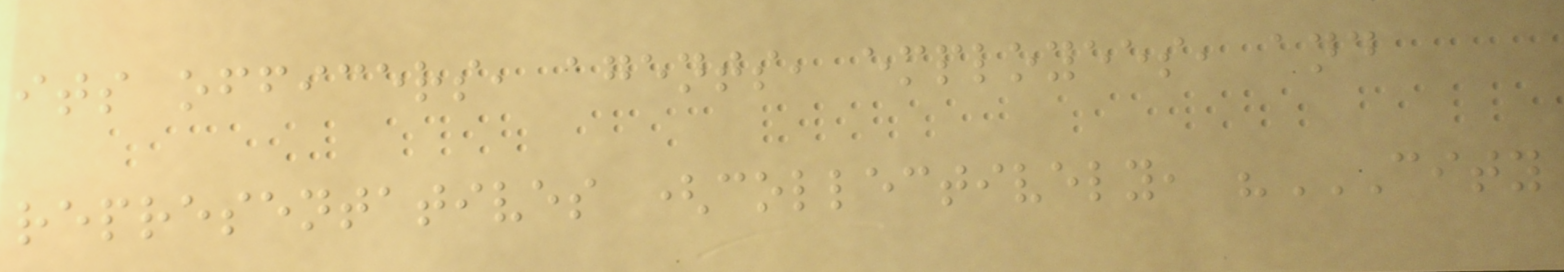its officers, agents, employees, and
representatives (collectively, "CITY
